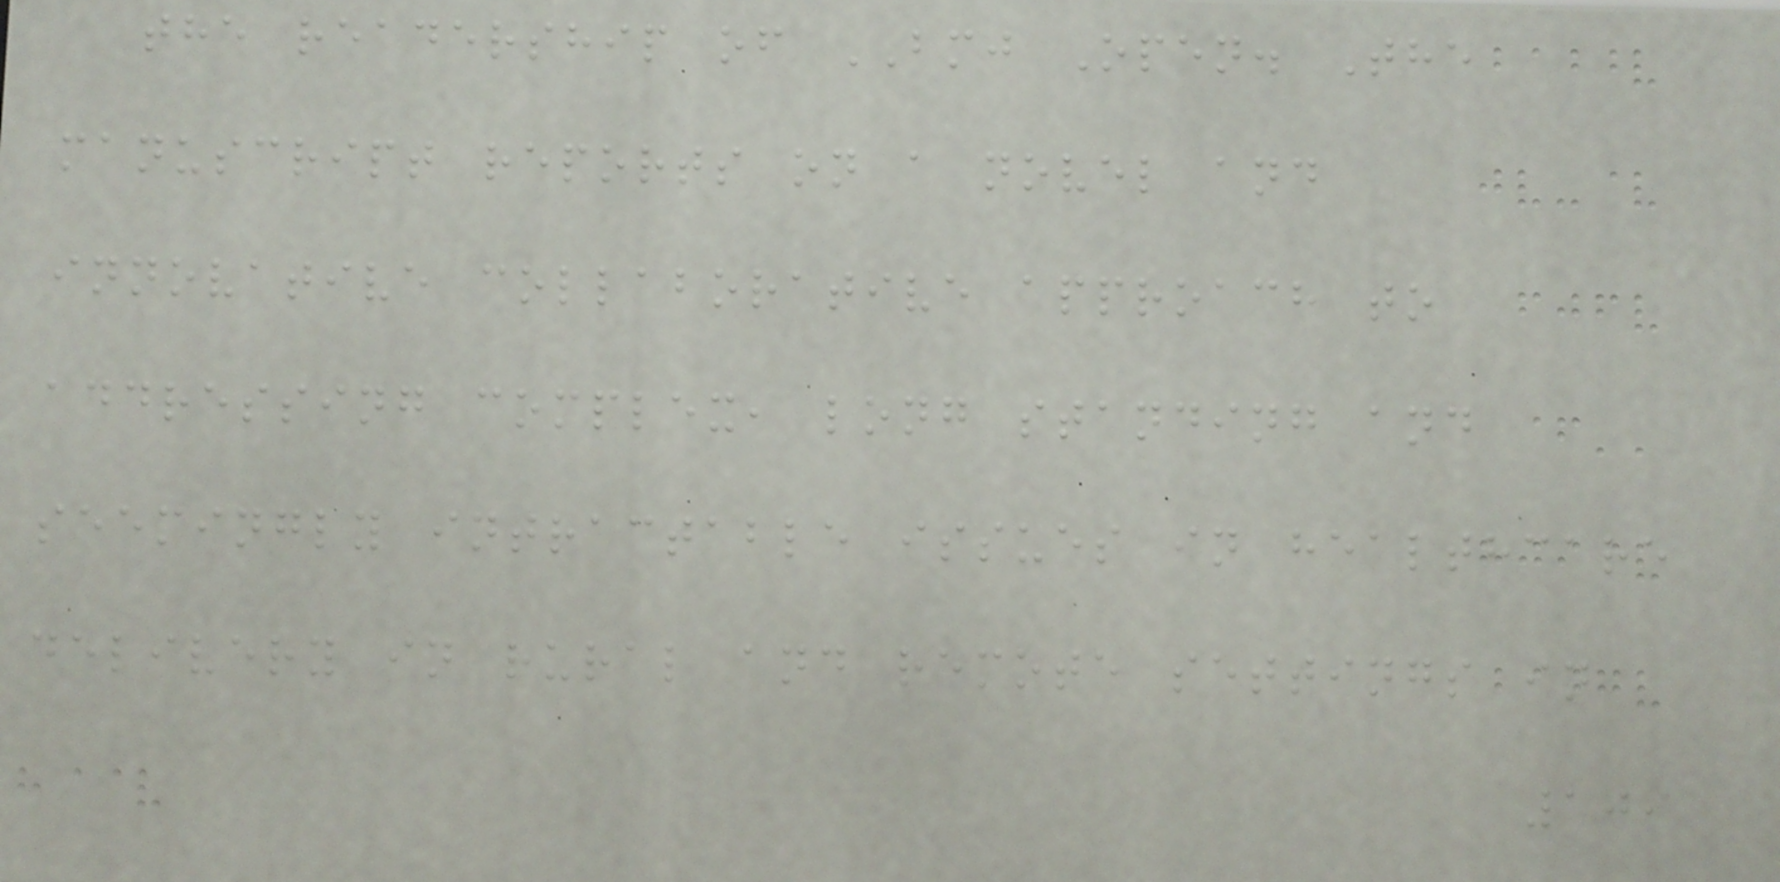the readership of BMJ Open. The
manuscript reports on a novel and
innovative collaborative approach to
addressing complex, long standing and
seemingly intractable issues in healthcare
delivery in rural and remote settings in
109
